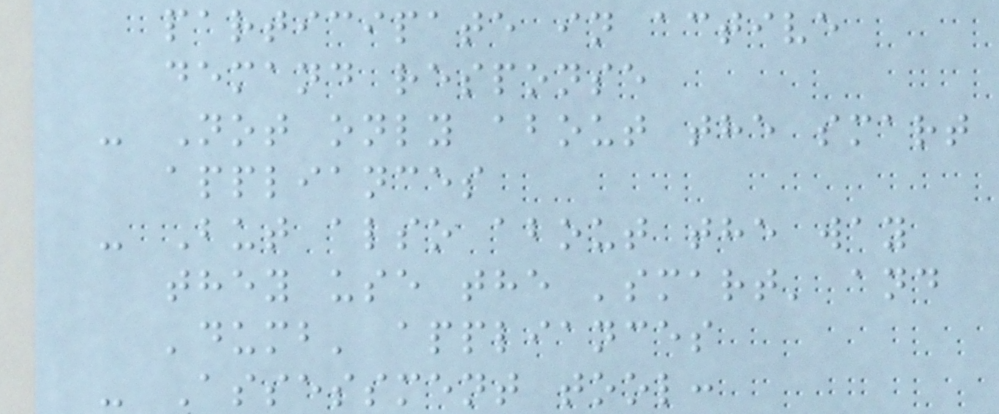participate in active
demand response
- Not only about the smart
appliances
- But also about the way
they use the 'smart' and
'dumb' appliances
- Assessment tool:
